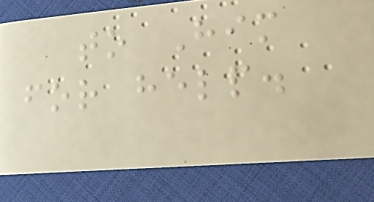to Him
for help.
